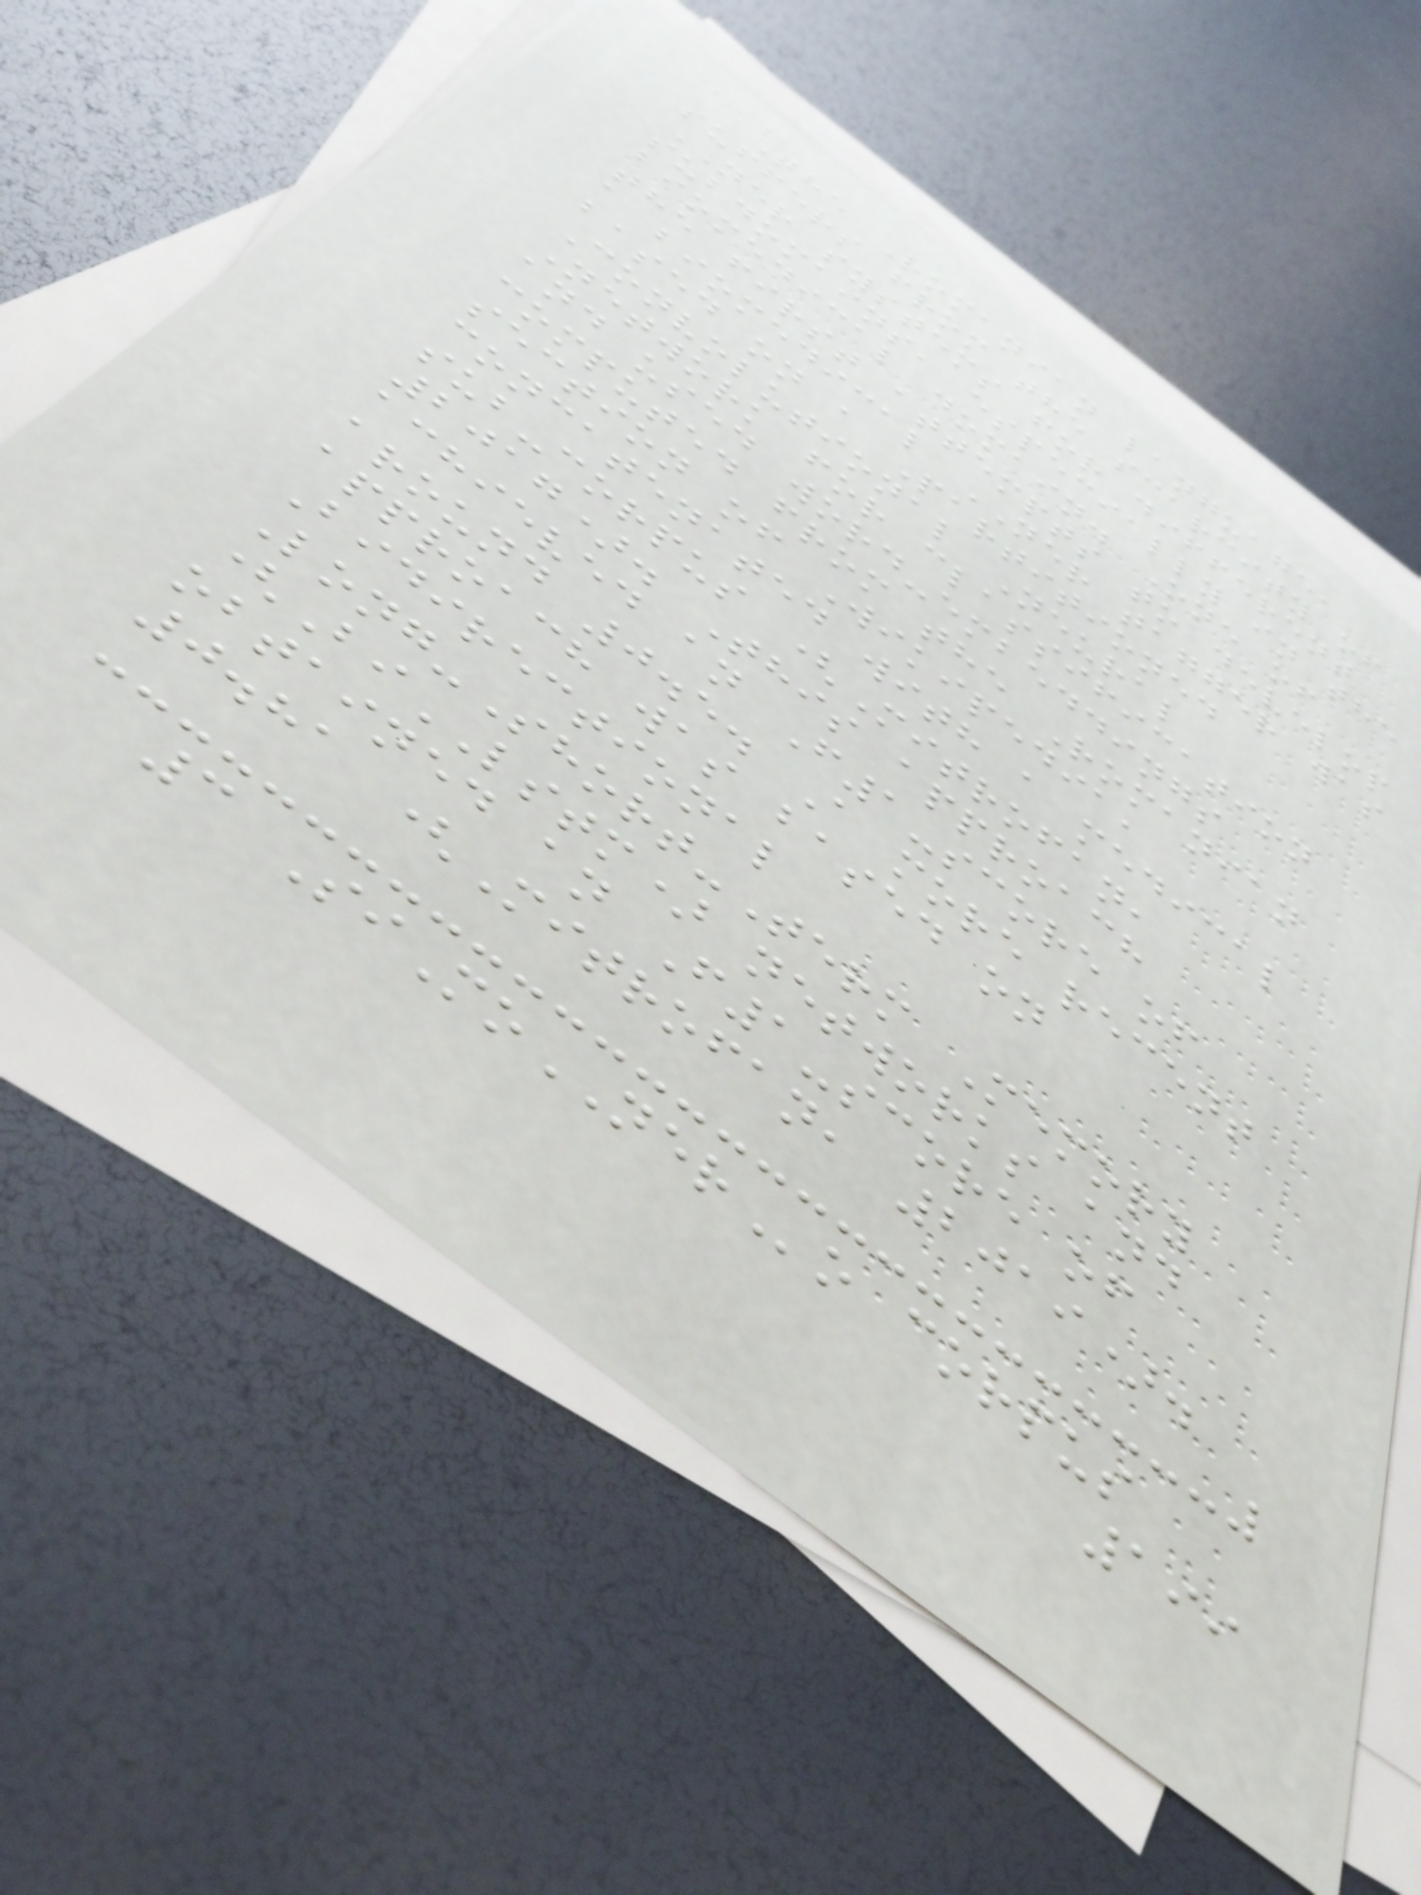The Romanian language,
suffers from the scarcity of
NER systems for different
subdomains, especially in the
biomedical domain. One of
the first attempts to develop
a biomedical NER tagger was
based on a Partitioned
Convolutional Neural
Network for classification
and used word-embeddings
computed from the Romanian
section of Wikipedia,
concatenated with a medical
sub-corpus (Mitrofan,
2017). This approach
achieved an F1-score of
around 0.5. A more recent
approach was based on
Bidirectional
Long-Short-Term Memory
(BiLSTM) networks and
obtained an F1-score of
0.81 (Mitrofan, 2019).
3 SiMoNERo corpus
199
